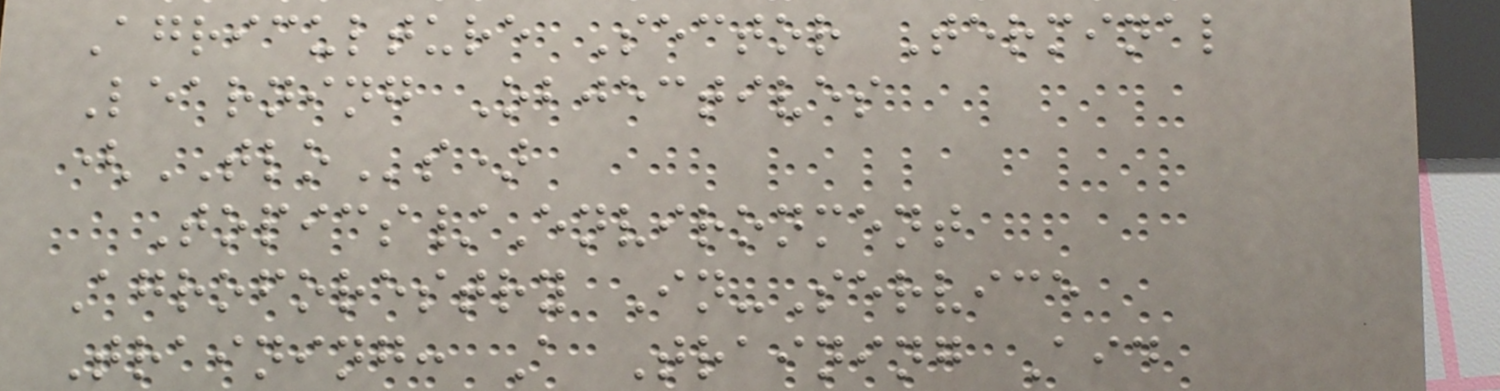Agriculture Sector Terminal
Learning Objectives
(TLOs)
Topics/Environment
Agroforestry In-Service
Training: A Training Aid
